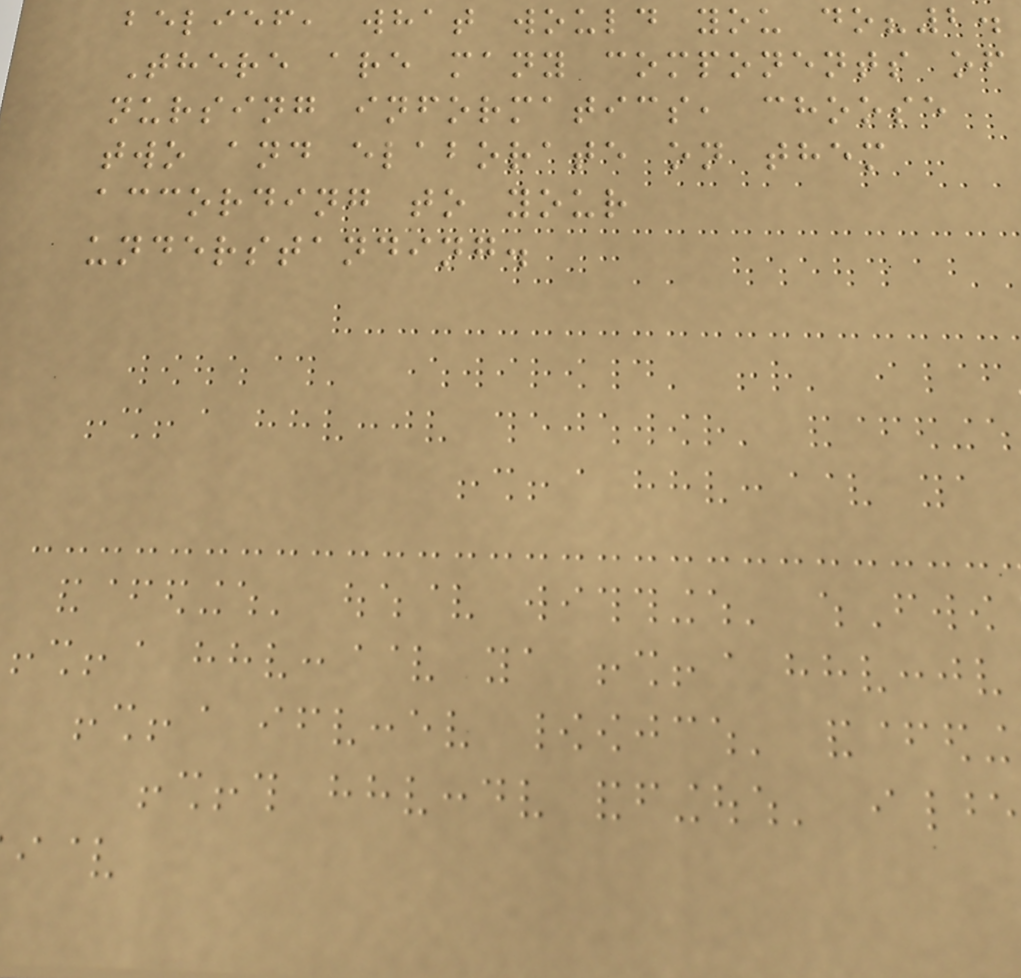belief, what would you do?2.
There are many components of
nursing informatics, choose
two and elaborate on them
according to your
understanding.
